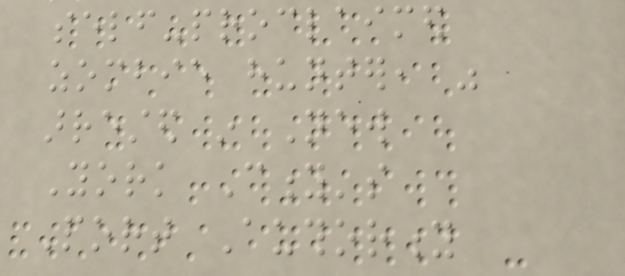self-proclaimed
zombie hunter, was
arrested in New
York City's
Port Authority
